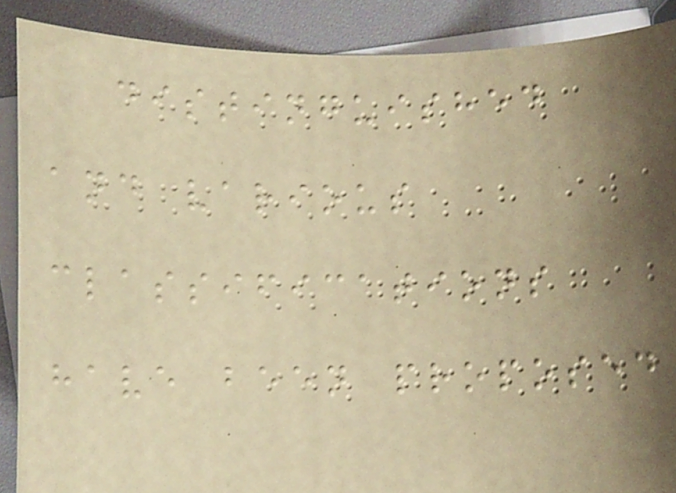distinguished
and various
classifications
have been proposed
